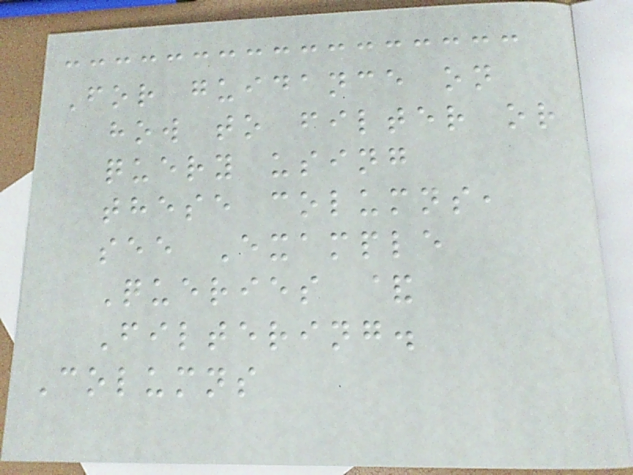For guidance on
how to filter or
query using
these columns,
see Example
Queries &
Filtering.
Columns
